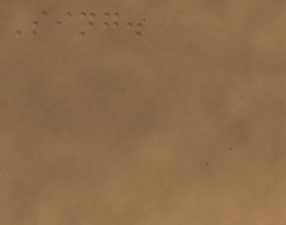Sing.
